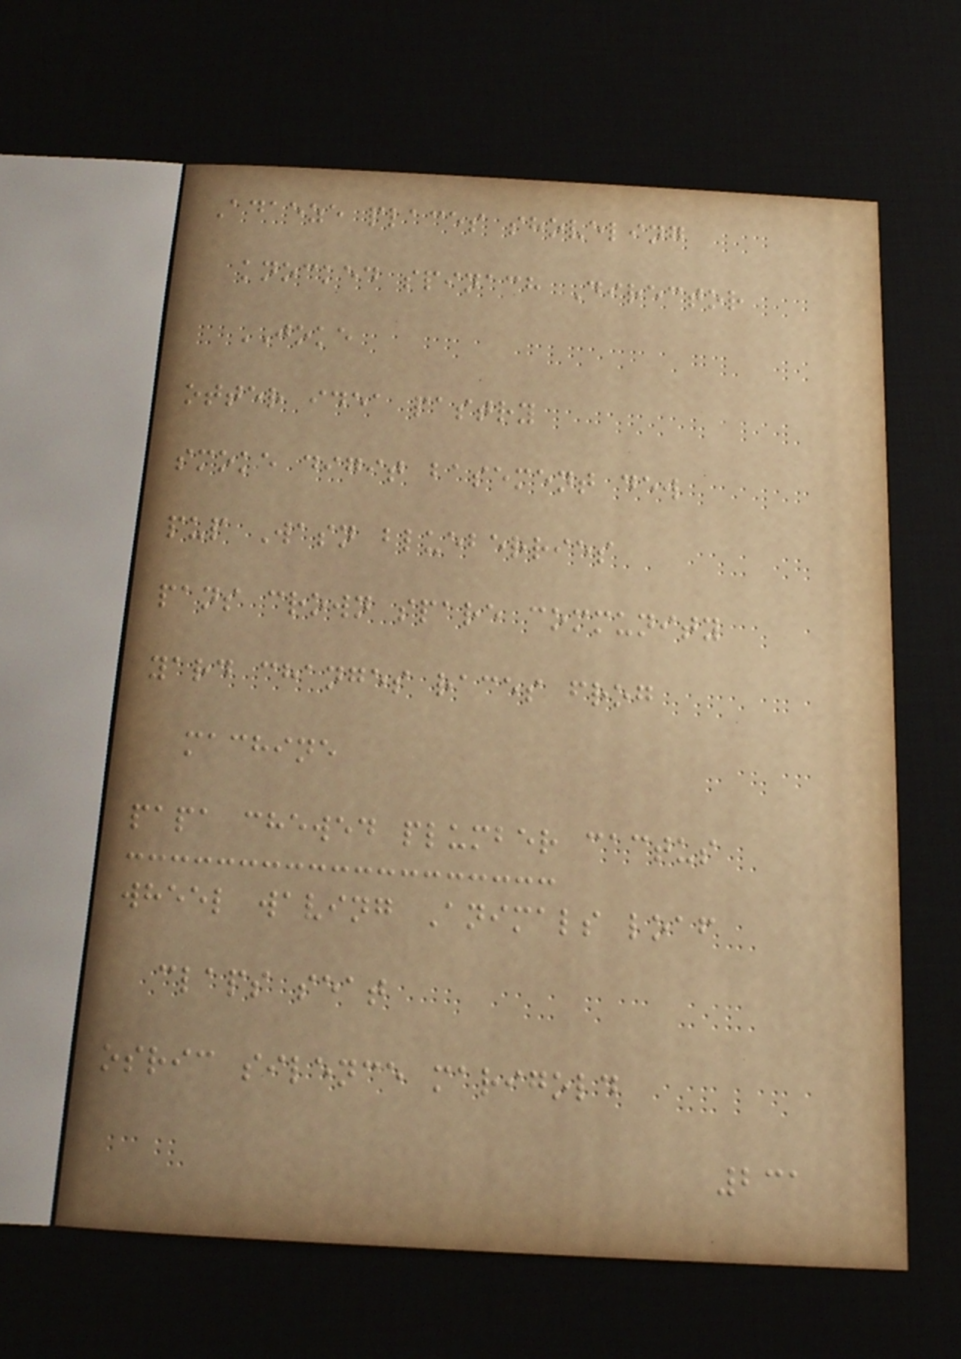Adaeze places shoveling
knocked spinach Director
JOKE
otter idea pastry
smoke digit basement dew
pup Wasn blueberries
pans crown spare community
yard changes races frog
machine
papa chewed plumber cactus
wheel waving Animals loaf
claps seat
osric silence marigold
231
